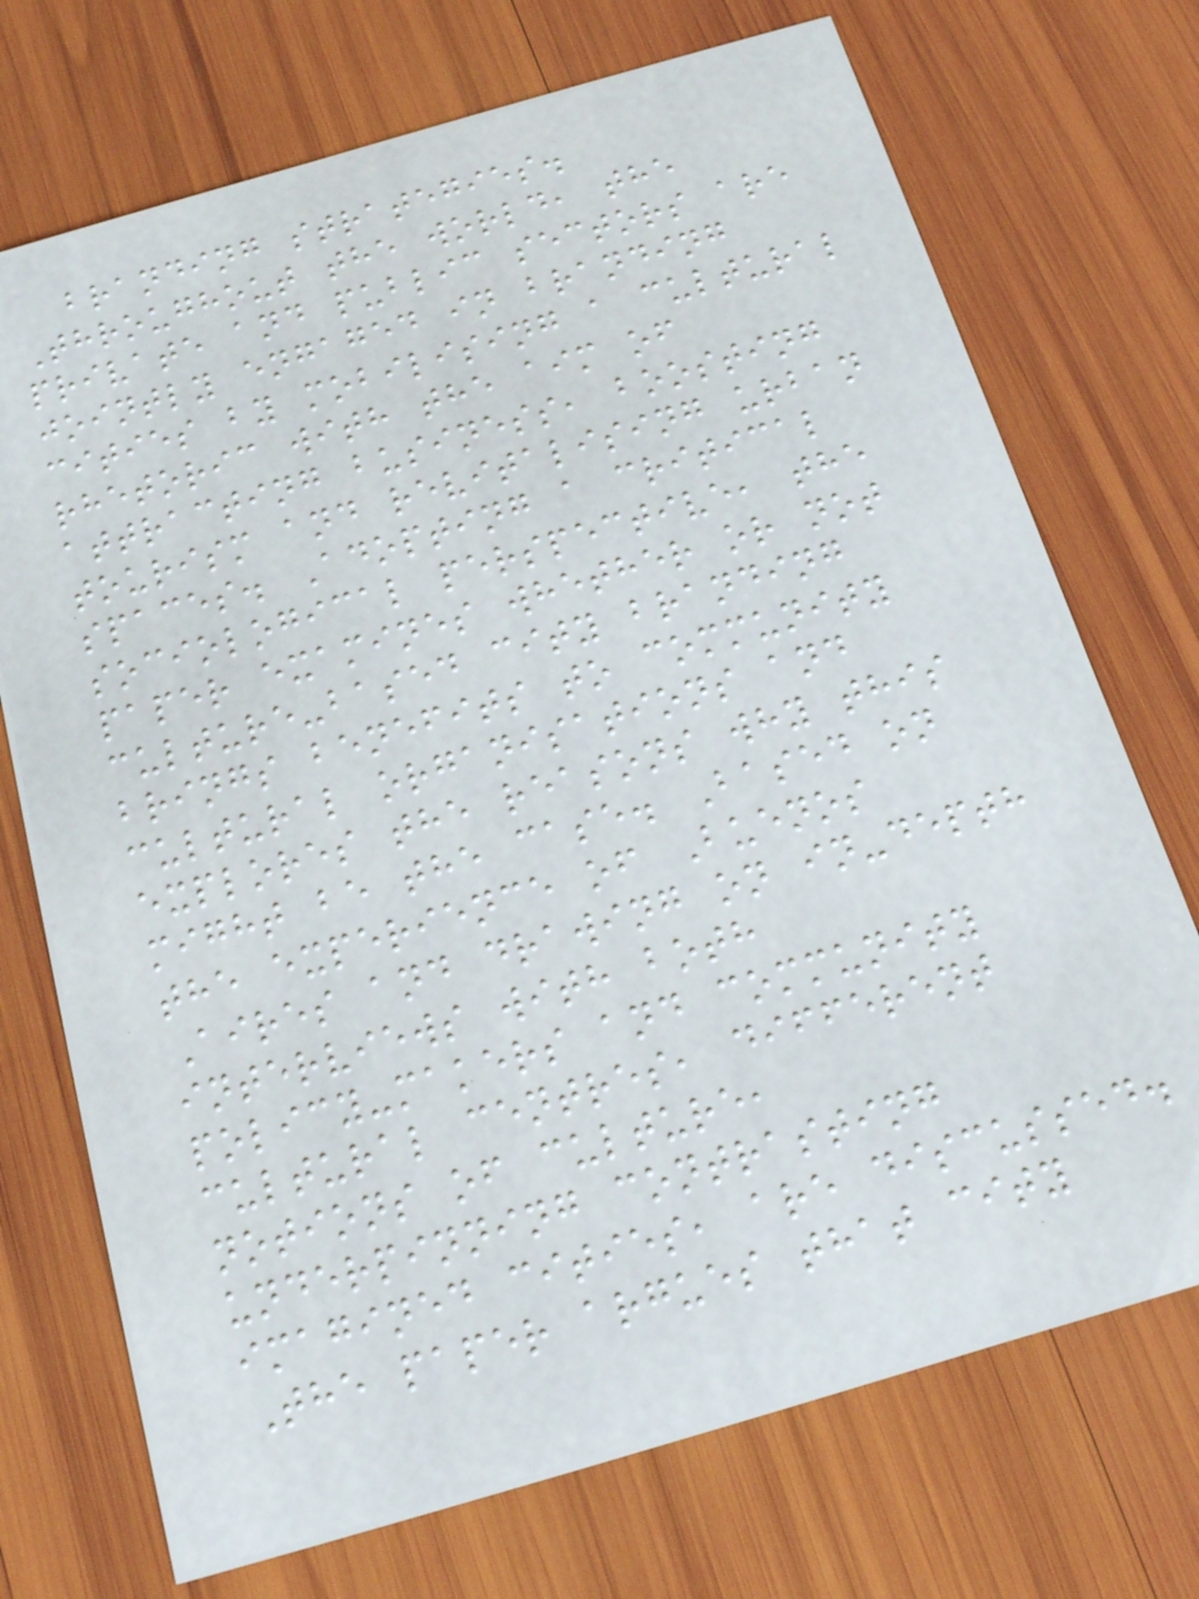branding strategies.
Throughout the world, the
private and public sectors are
jointly engaged in branding
cities by mobilising a cultural
rhetoric with the aim of
attracting business, boosting
tourism and revitalising urban
spaces. Adopting a critical
sociological perspective, the
paper examines whether or not
culture-based city branding
brings benefits to community
cultural organisations and
explores the reasons why this
might be the case. Based on
the experience of Buenos
Aires and drawing on in-depth
interviews with both
policy-makers and community
cultural centres, different
notions of culture,
underpinning contrasting
imagined cities, are discussed.
The paper argues that city
